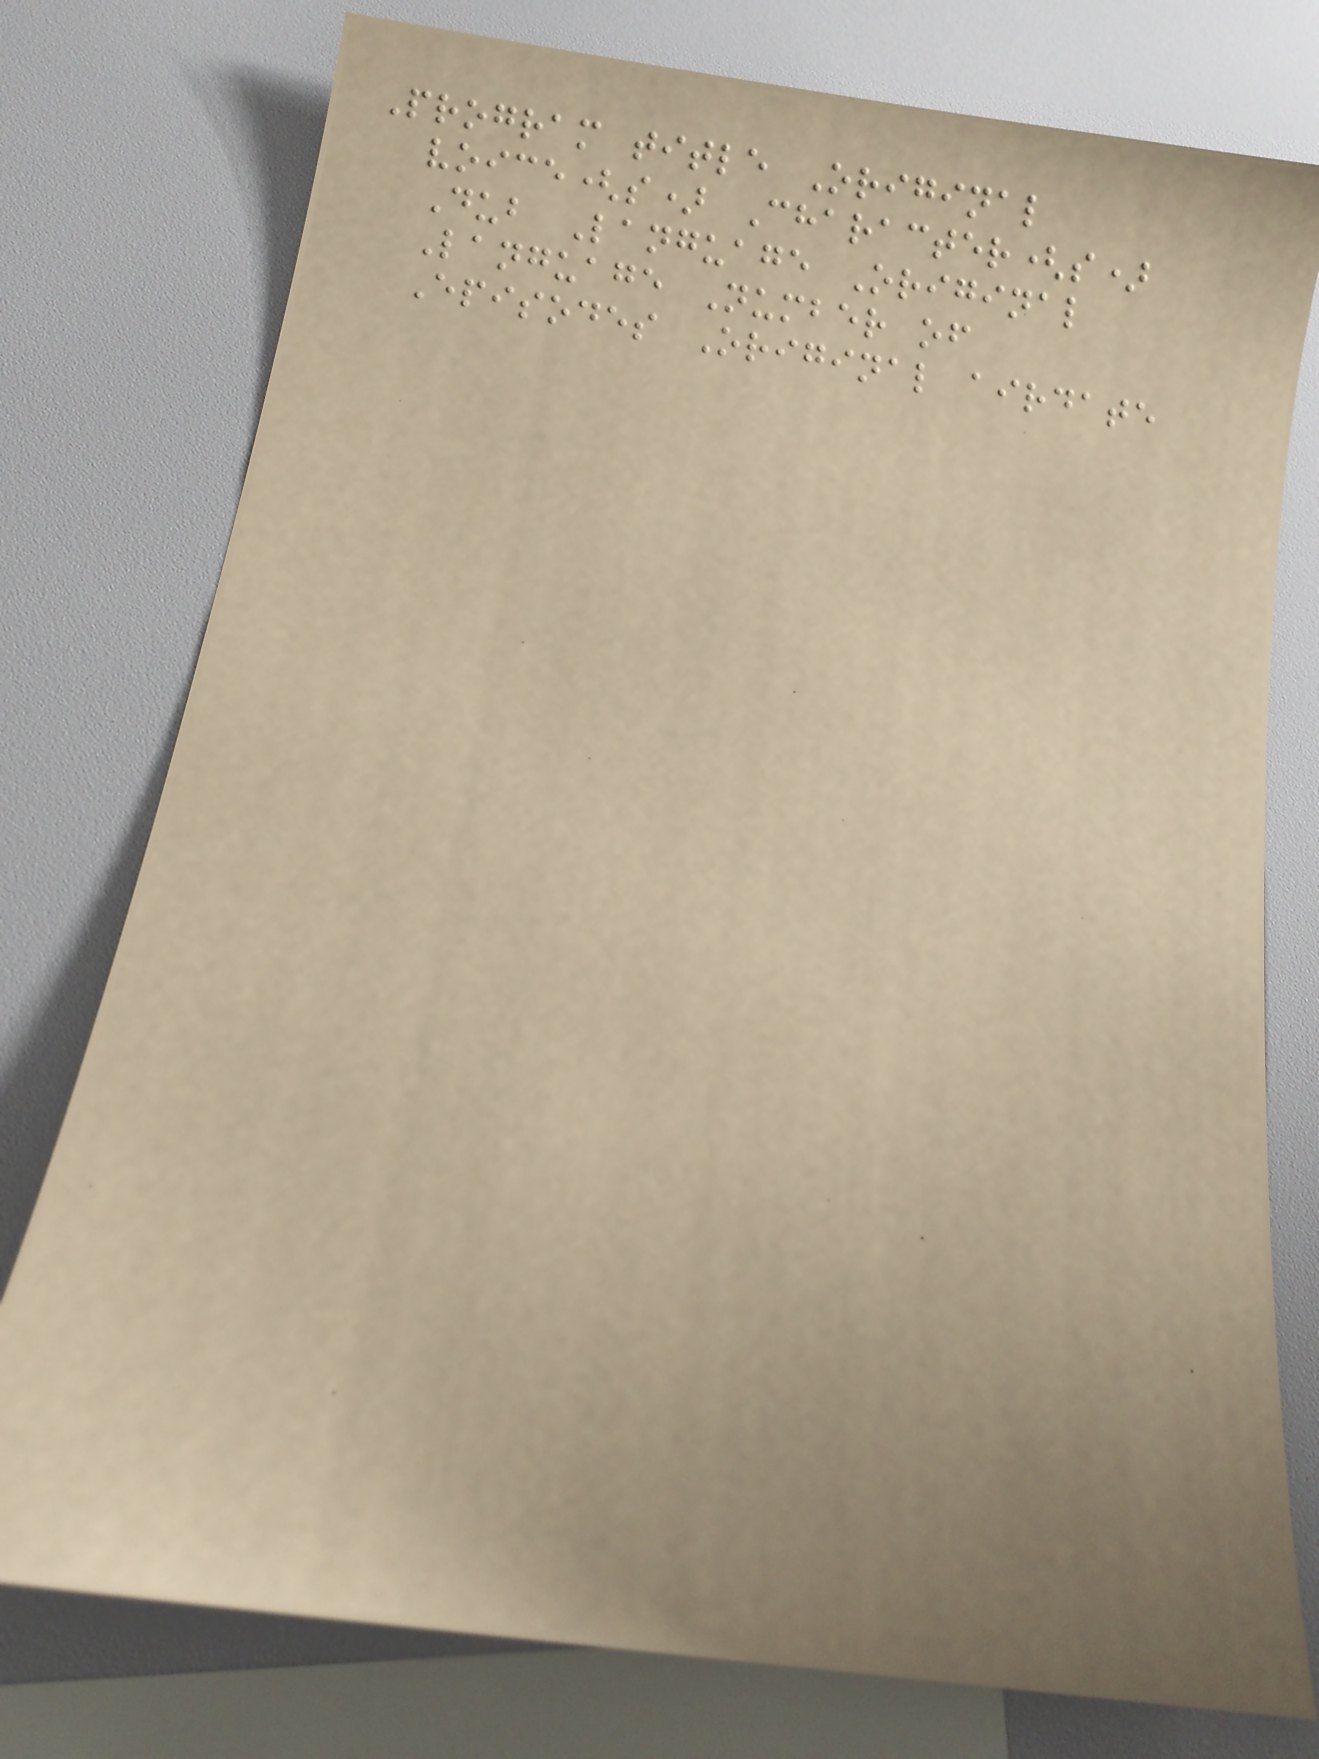Program title Original
voice(s) Character(s)
Dub Language Original
Language Number of
Episodes Original airdate
